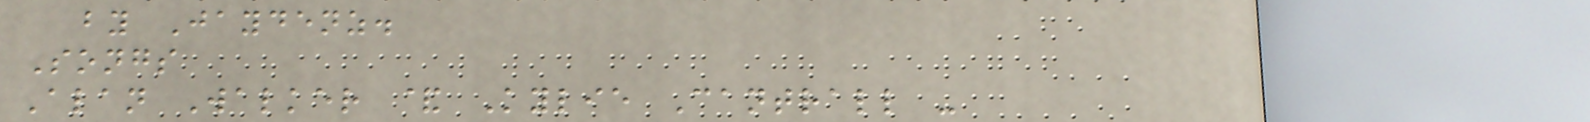by Jaydenz.
Songs
Alan Walker & Kylie Cantrall -
